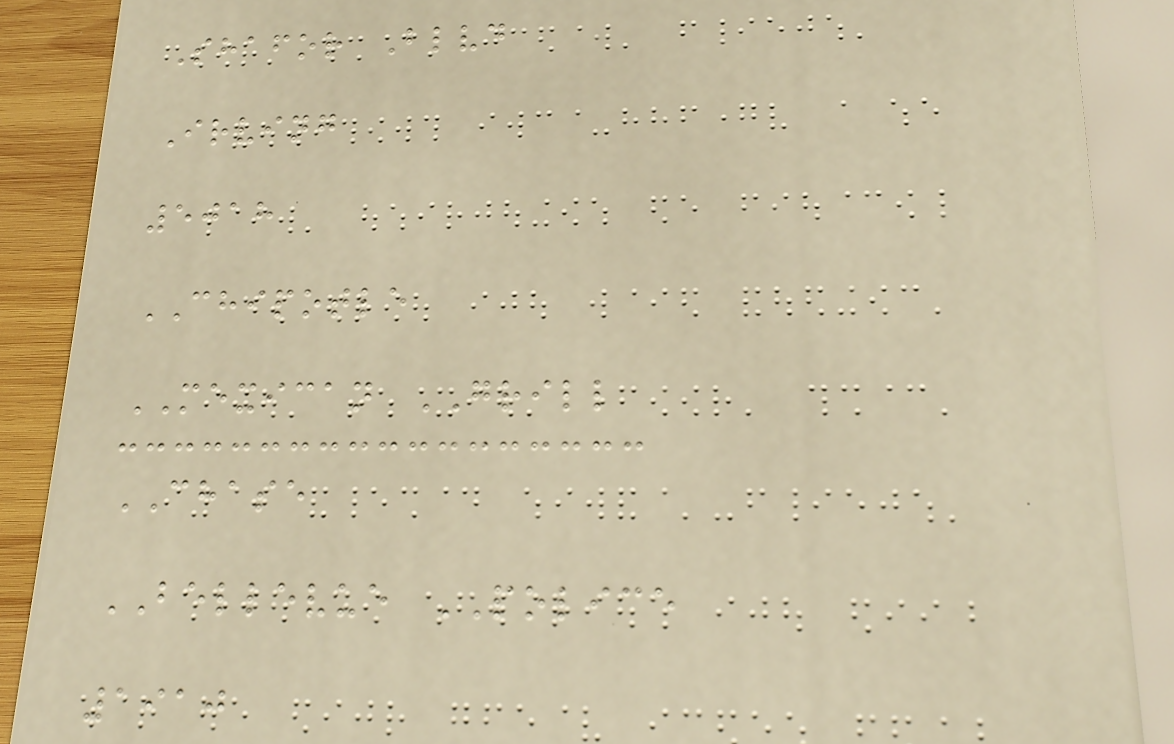Shafor Blvd
Irving
5018
CHIPOTLE
MEXICAN GRILL
CHASE
BELLEVUE POLICE
1910
